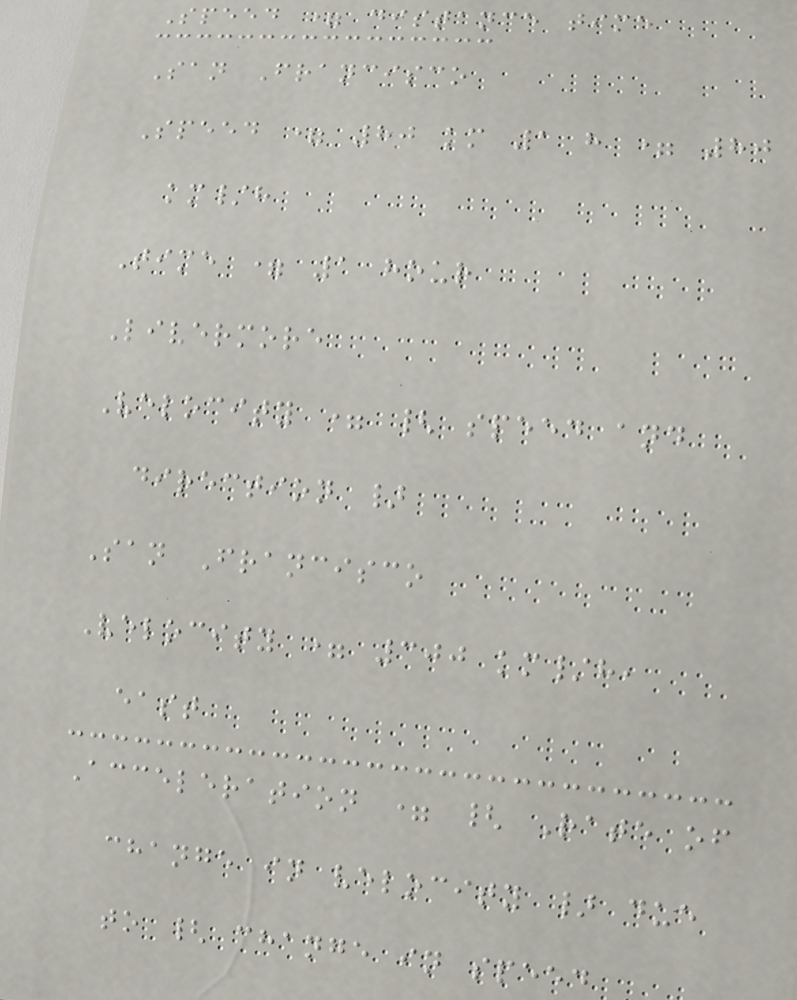Speed = distance time
San Francisco
Speed = 80 km 1 h = 80
km/h
Time = 1 hour
Livermore
Velocity = { speed and
direction }
San Francisco
Velocity = 300 km/h,
east
Acceleration = { Rate of
change in velocity } due
to { change in speed
